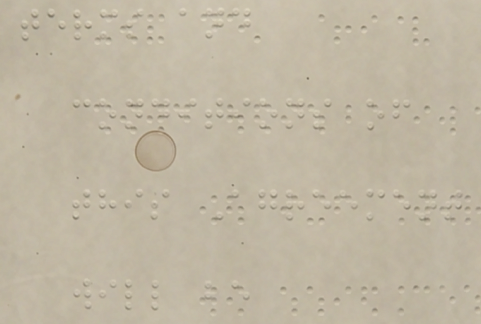terms and
conditions of
this Agreement
will be
